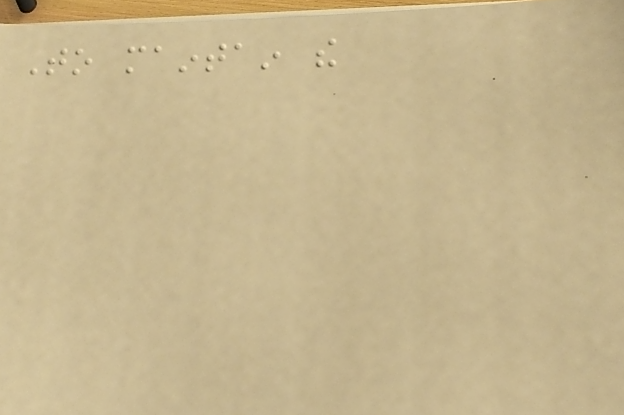To maintain the
